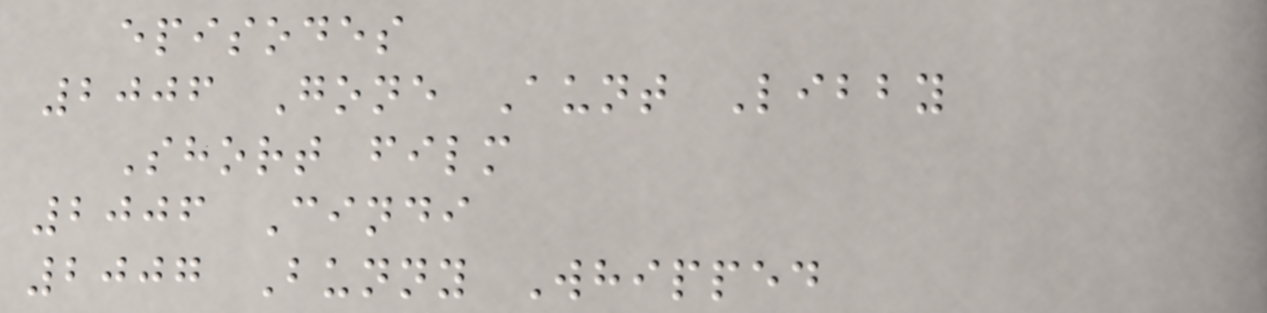episodes
2006 Gone Aunt Libby
Short film
2006 Cindi
2007 Bunny Whipped
